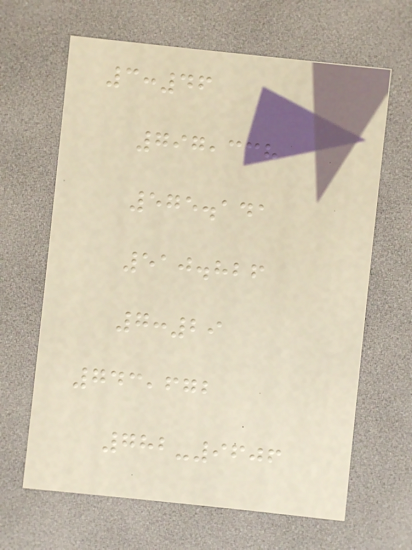3:46
797,338
575.141
510.826
7:29
743,672
782-9606
